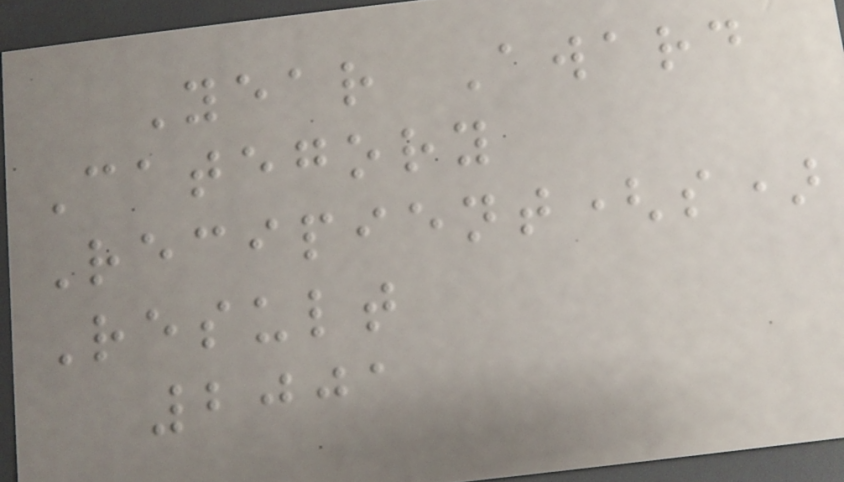Year Award
Category
Recipient(s)
Result
2001
